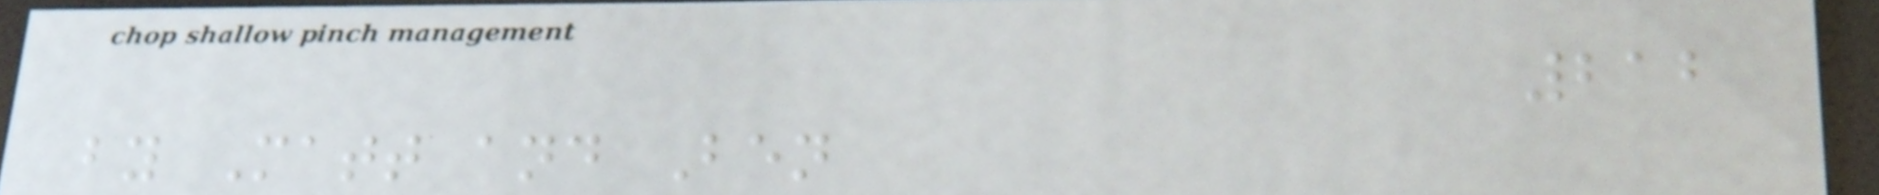212
by Matt and Ben
